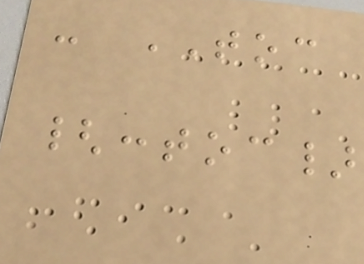- TOC
{:toc}
